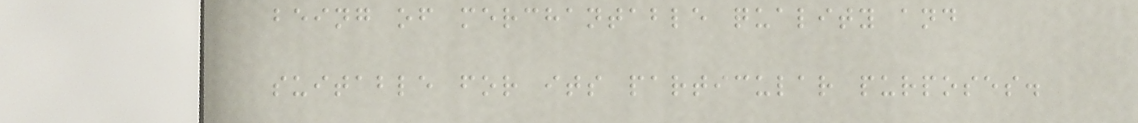being of merchantable quality and
suitable for its particular purposes.
